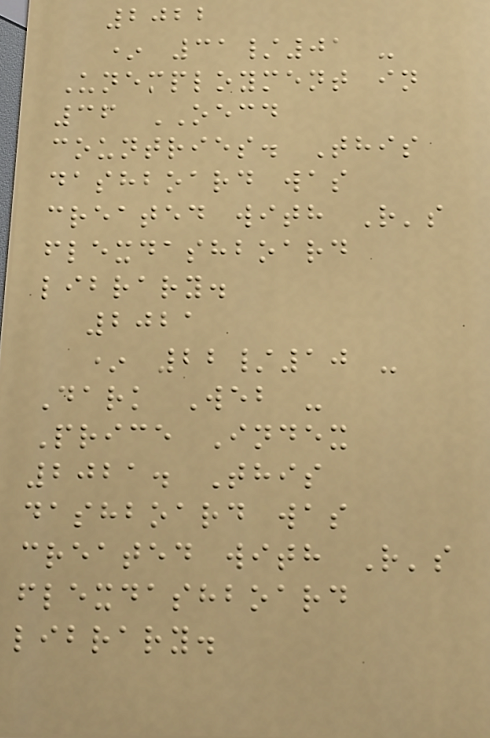2022
* 31/01 -
Unemployment in
36 OECD
countries. This
dashboard was
created with R's
flexdashboard
library.
2021
* 22/10 -
Dark Web -
Price Index
2021. This
dashboard was
created with R's
flexdashboard
library.
